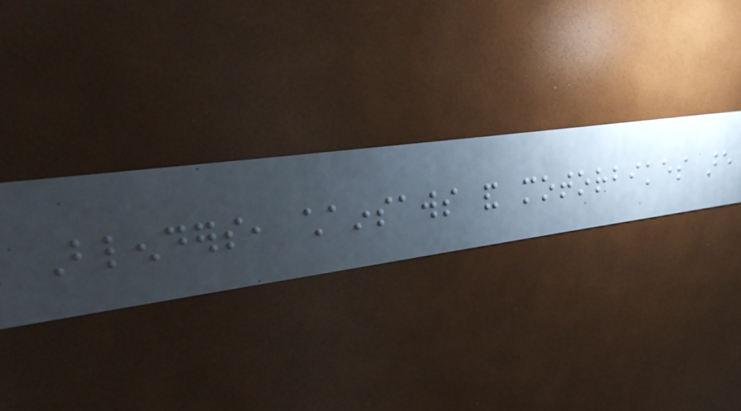Blenders, chainsaws and motorbikes are
